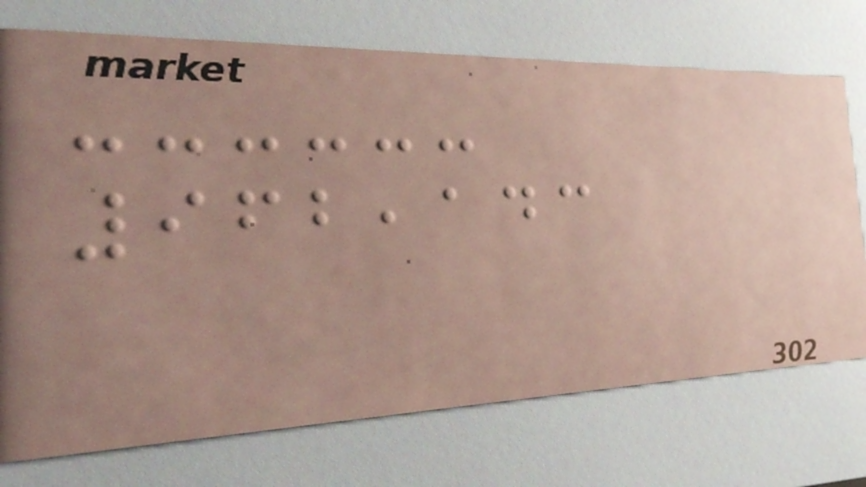962,143
